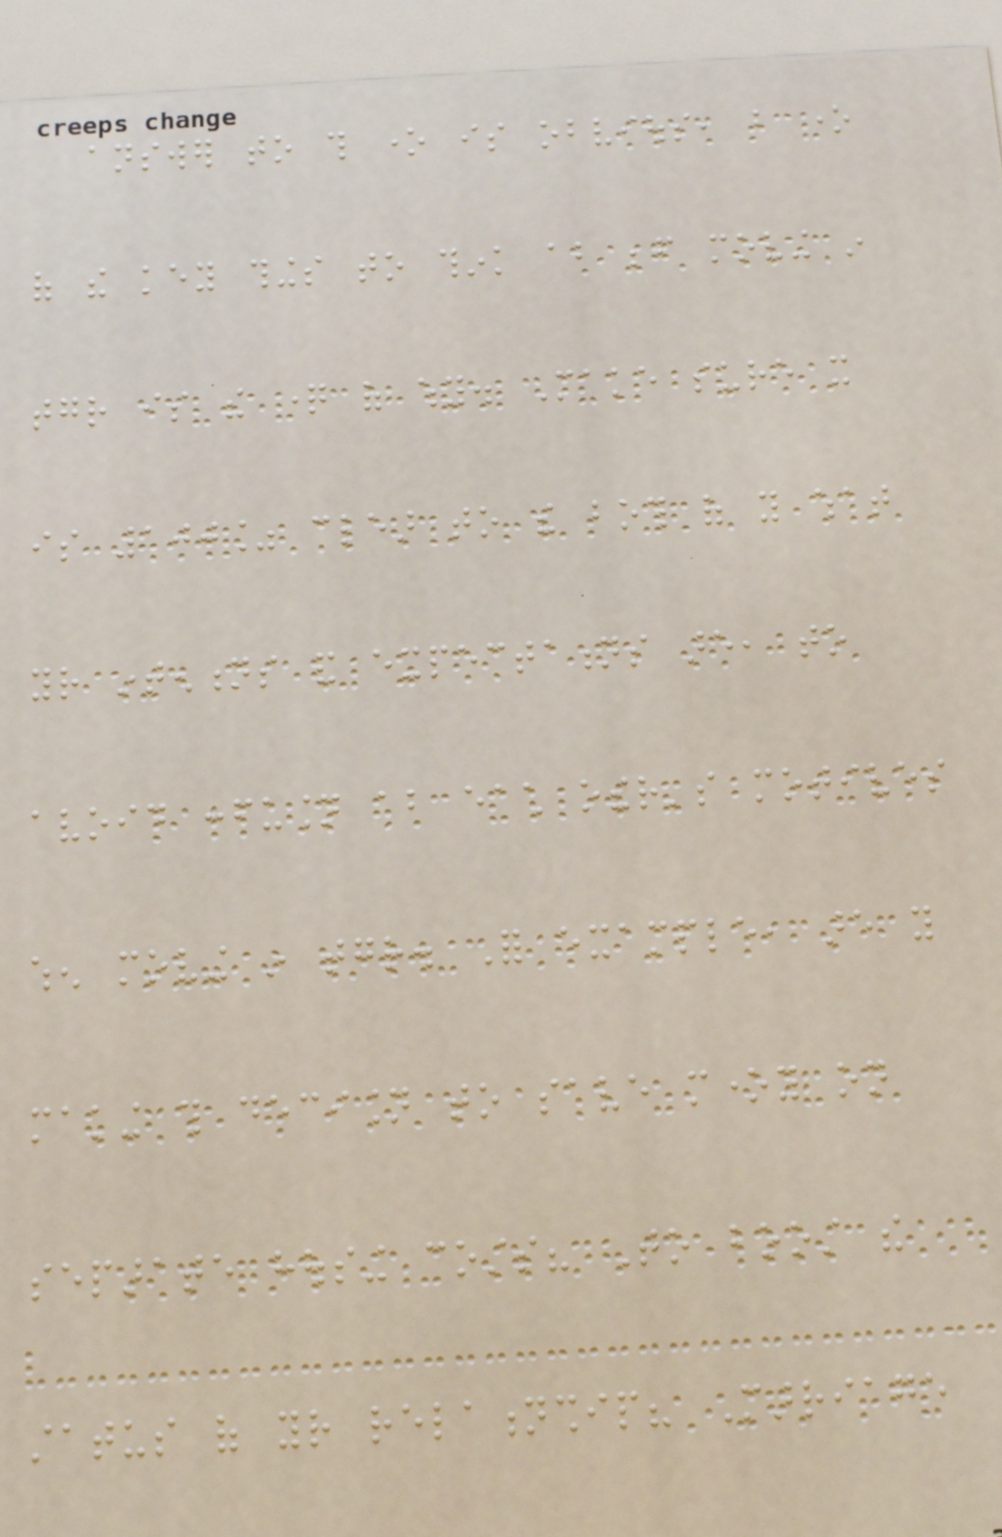answer to this one is obvious, but one
of the key things to think about before moving in
together is the question of why. Make sure it
is 100% clear to the both of you what
your intentions and expectations are, to
avoid confusion about each other's motives
when moving in together. For example, are you
making this decision to save money on
separate housing costs? To boost the
status of your relationship? Marriage
